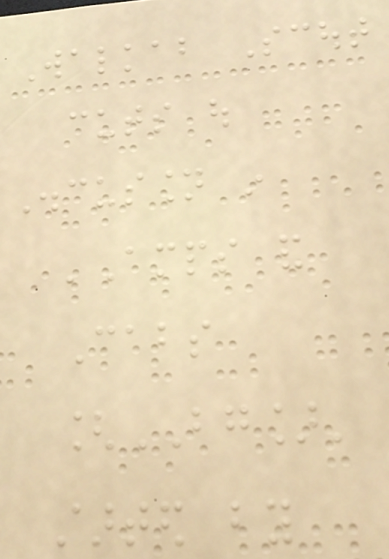Walkabout Scout
cuts out
Discussion in
'Amps and
Cabs
[BG]'
started by
